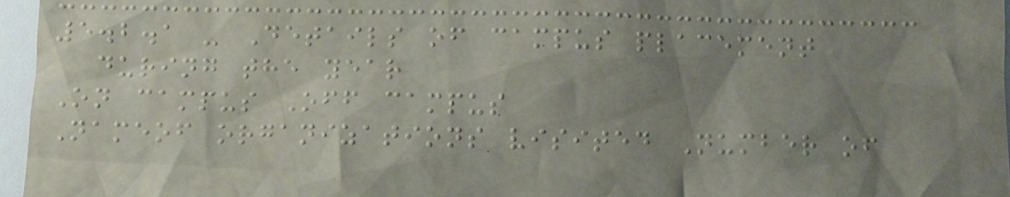5.2.1 - Details of campus placement
during the year
On campus Off campus
Nameof organizations visited Number of
